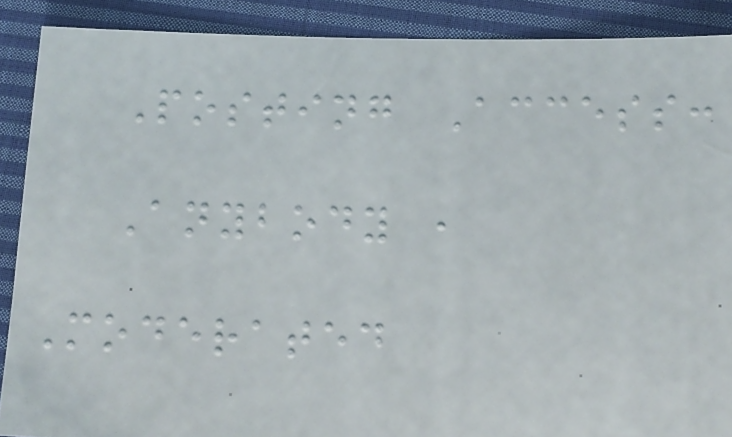Posting Access:
Anybody ,
Moderated
